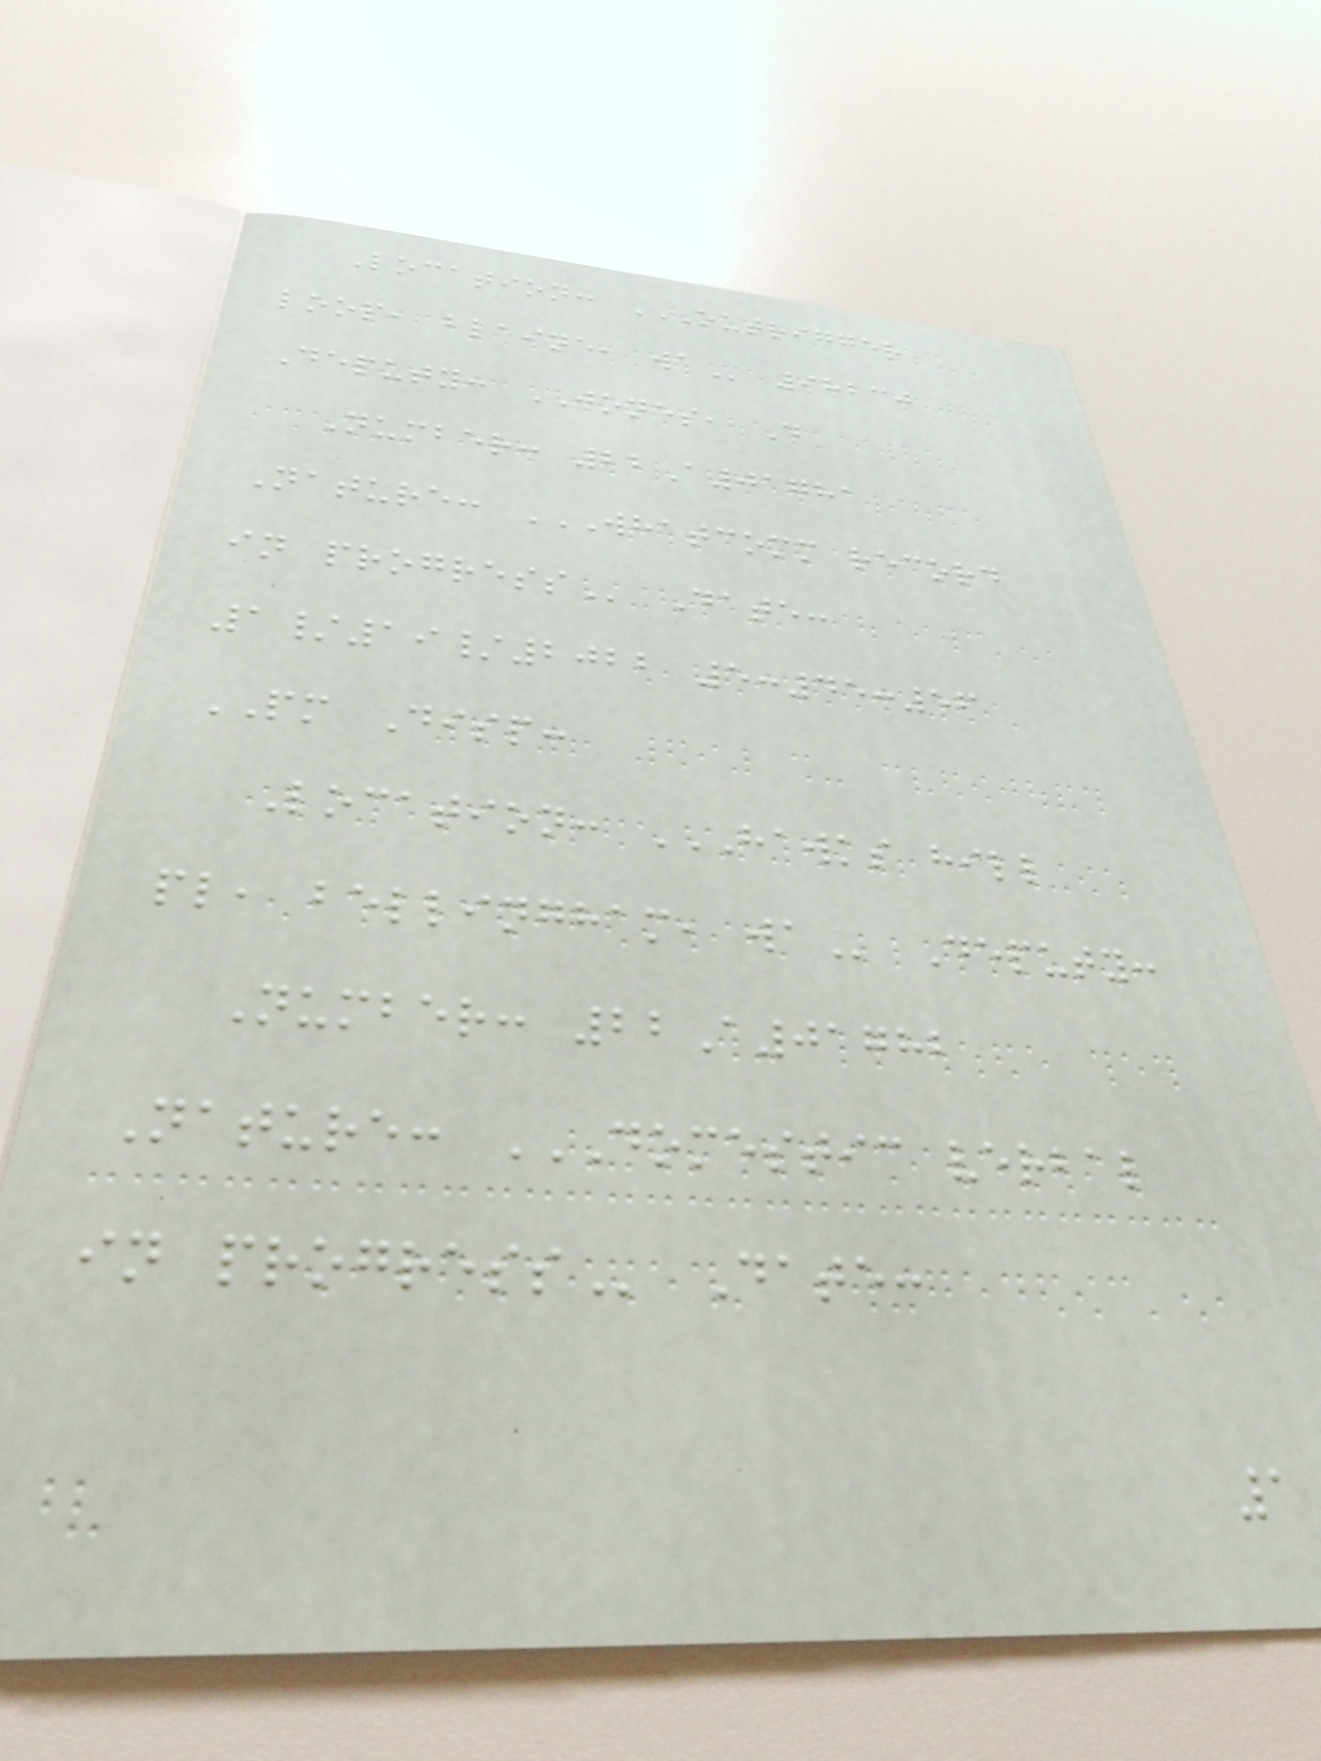Location: OUTRIGGER
LOOP, BLAINE, WA 98230
Deputy: JONES, D
Number: 22A01781
Nature: WHATCOMM RECORD
IN PROGRESS Date:
1/19/2022 5:45:56
PM Disp:
Location: HAWKS HILL
PL, BELLINGHAM, WA Deputy:
Number: 22A01782
Nature: DOMESTIC VERBAL
IN PROGRESS Date:
1
